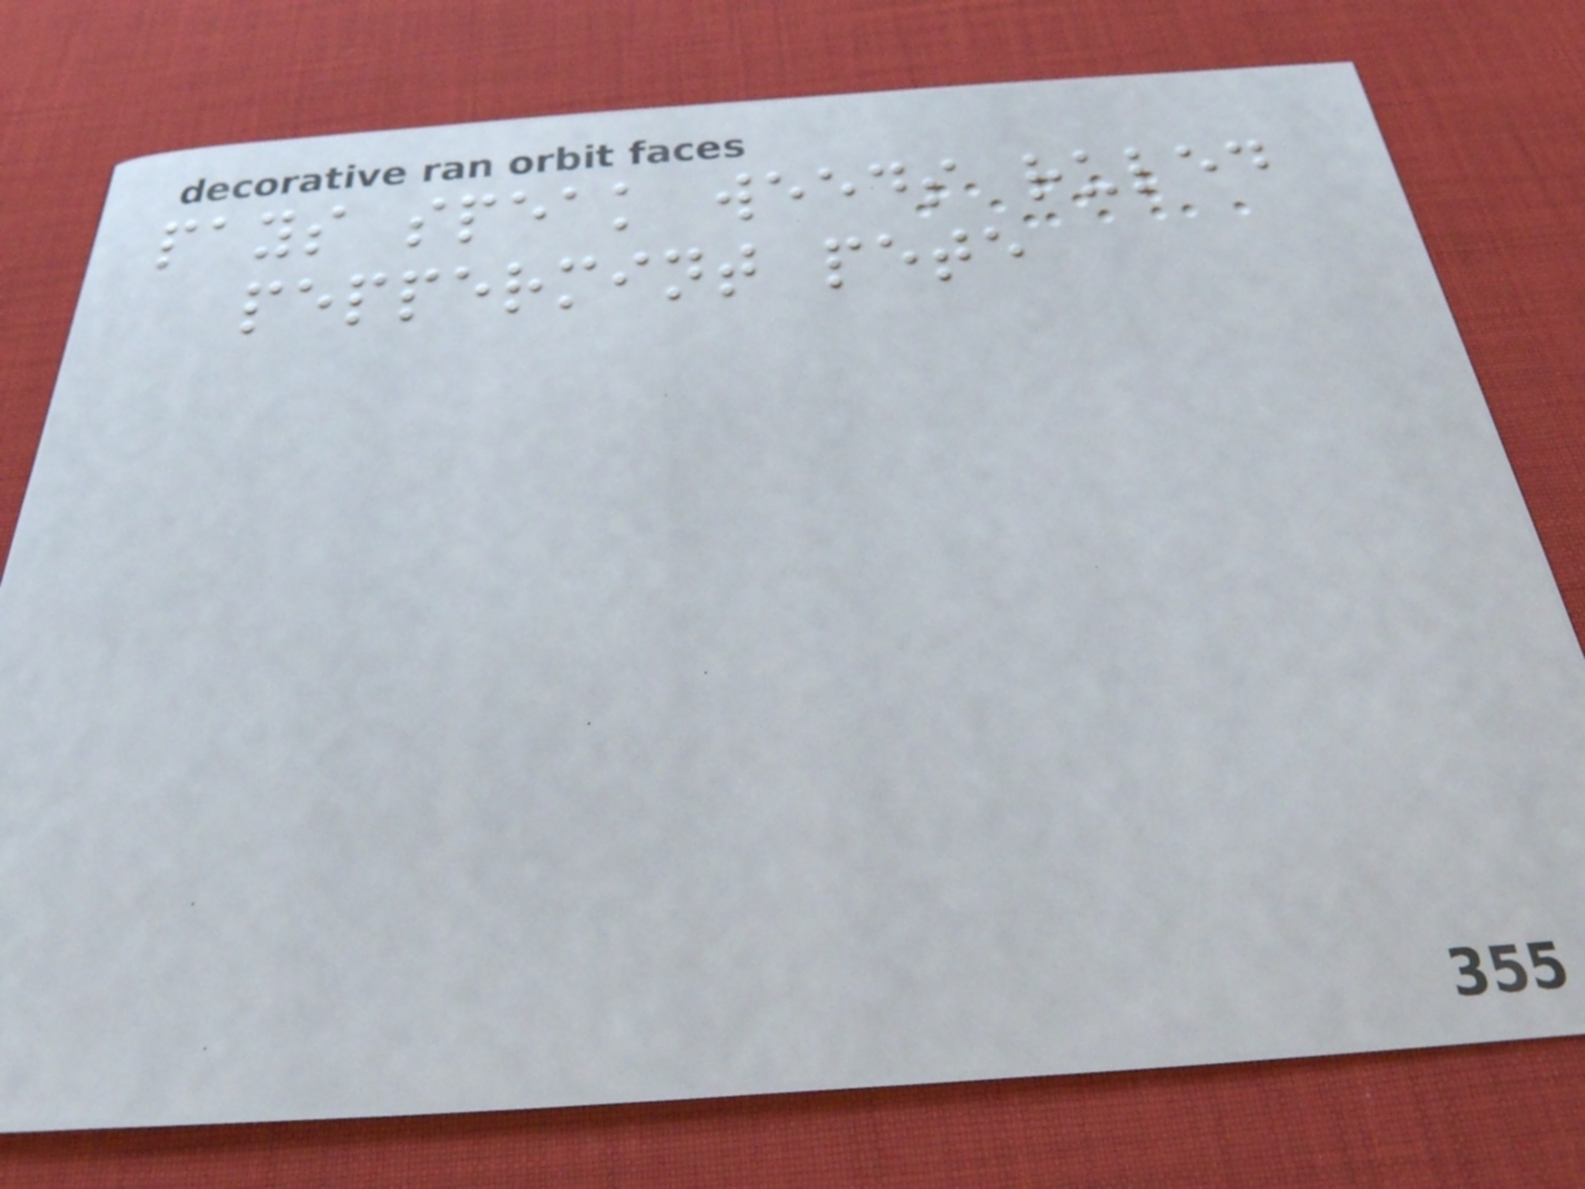pays speak weeds ruled
peppermint pete
